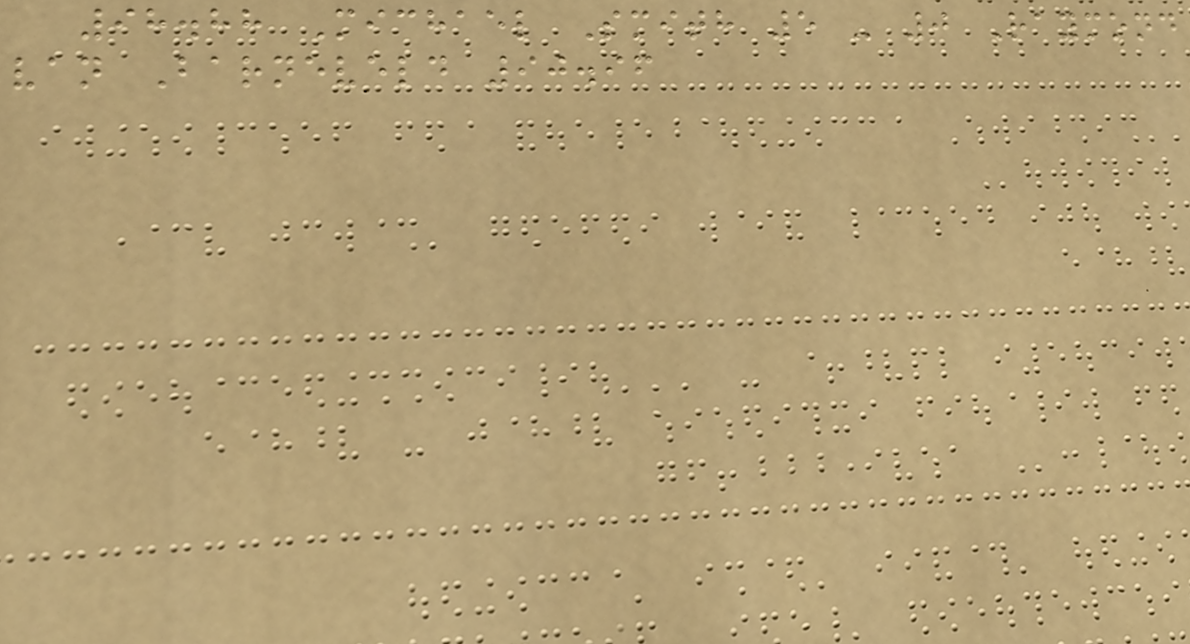98.88 Michael Smith 5 - 0 Raymond
van Barneveld 90.96
